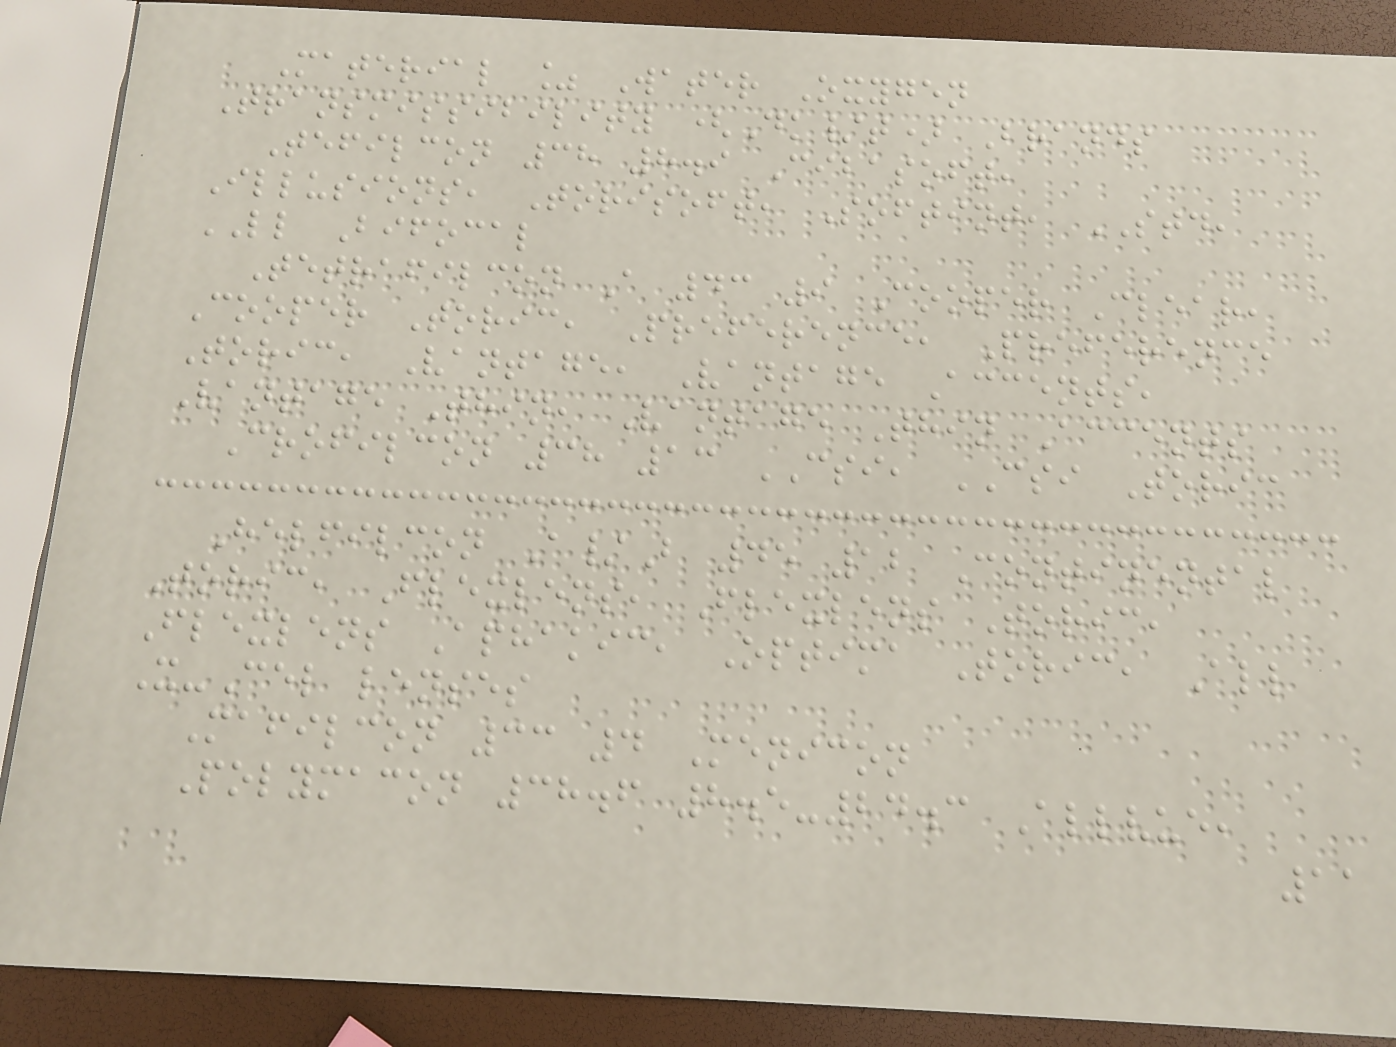Material % Water Oxygen
Transmissibility (Dk/t) Brands
Tefilcon 38 8.9 Cibasoft,
Illusions, Torisoft, Softint, STD,
LL Bifocal
Tetrafilcon A 43 9 Cooper Clear,
Cooper Toric, Preference, Preference
Toric, Vantage, Vantage Accents,
Vantage Thin, Vantage Thin Accents
Crofilcon 38 13 CSI, CSI Toric
Helfilcon A/B 45 12 Continental
Toric, Flexlens, Flexlens Toric,
Flexlens Aphakic, Optima Toric, All
X-Cel lenses
Mafilcon 33 4 Menicon
Polymacon 38.6 8.5-24.3 Allvue,
11
